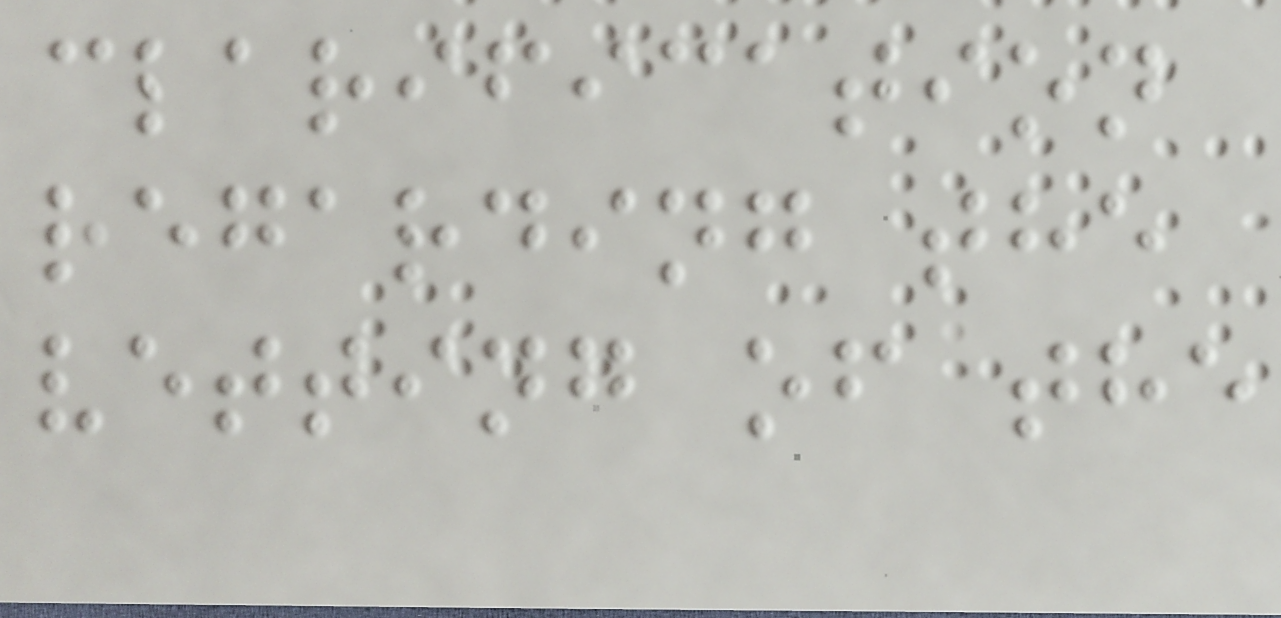clarification
regarding the
vetting of the
